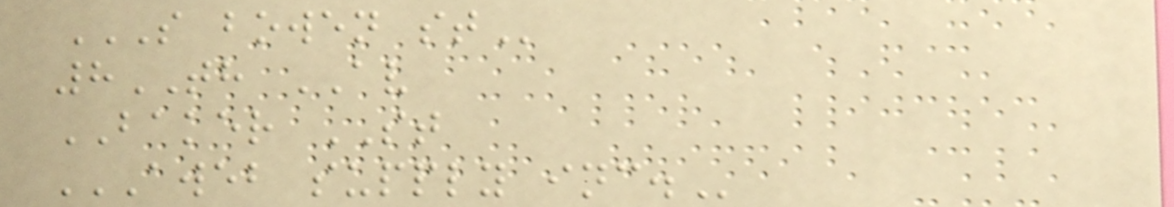S BOWEN ST
8TH AV
BAKER ST
AWEB SUPPLY INC.
